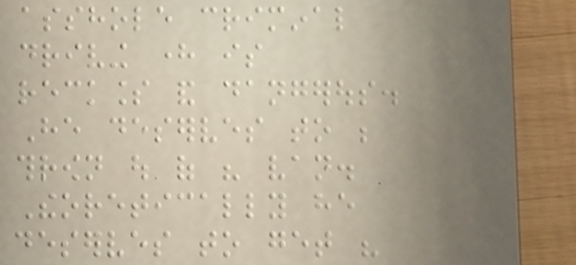asshole criminal
driving here is
reckless and dangerous.
He deserves to be
thrown out of his van.
Theoretically he
deserves to get his
